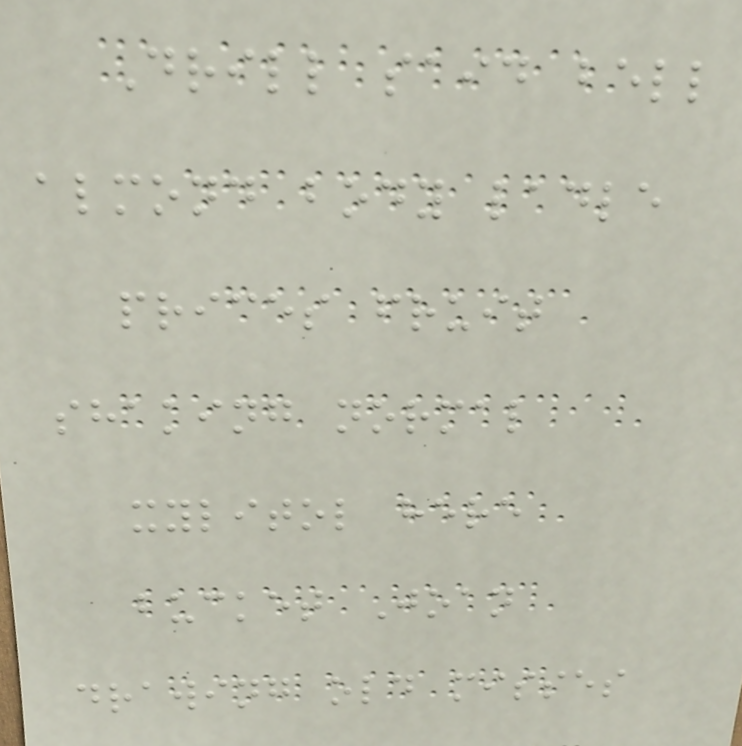Drill said bell
almond body ladle
prices fruit
shaking normal
xylitol here
bucket Joan
drawing old misses
